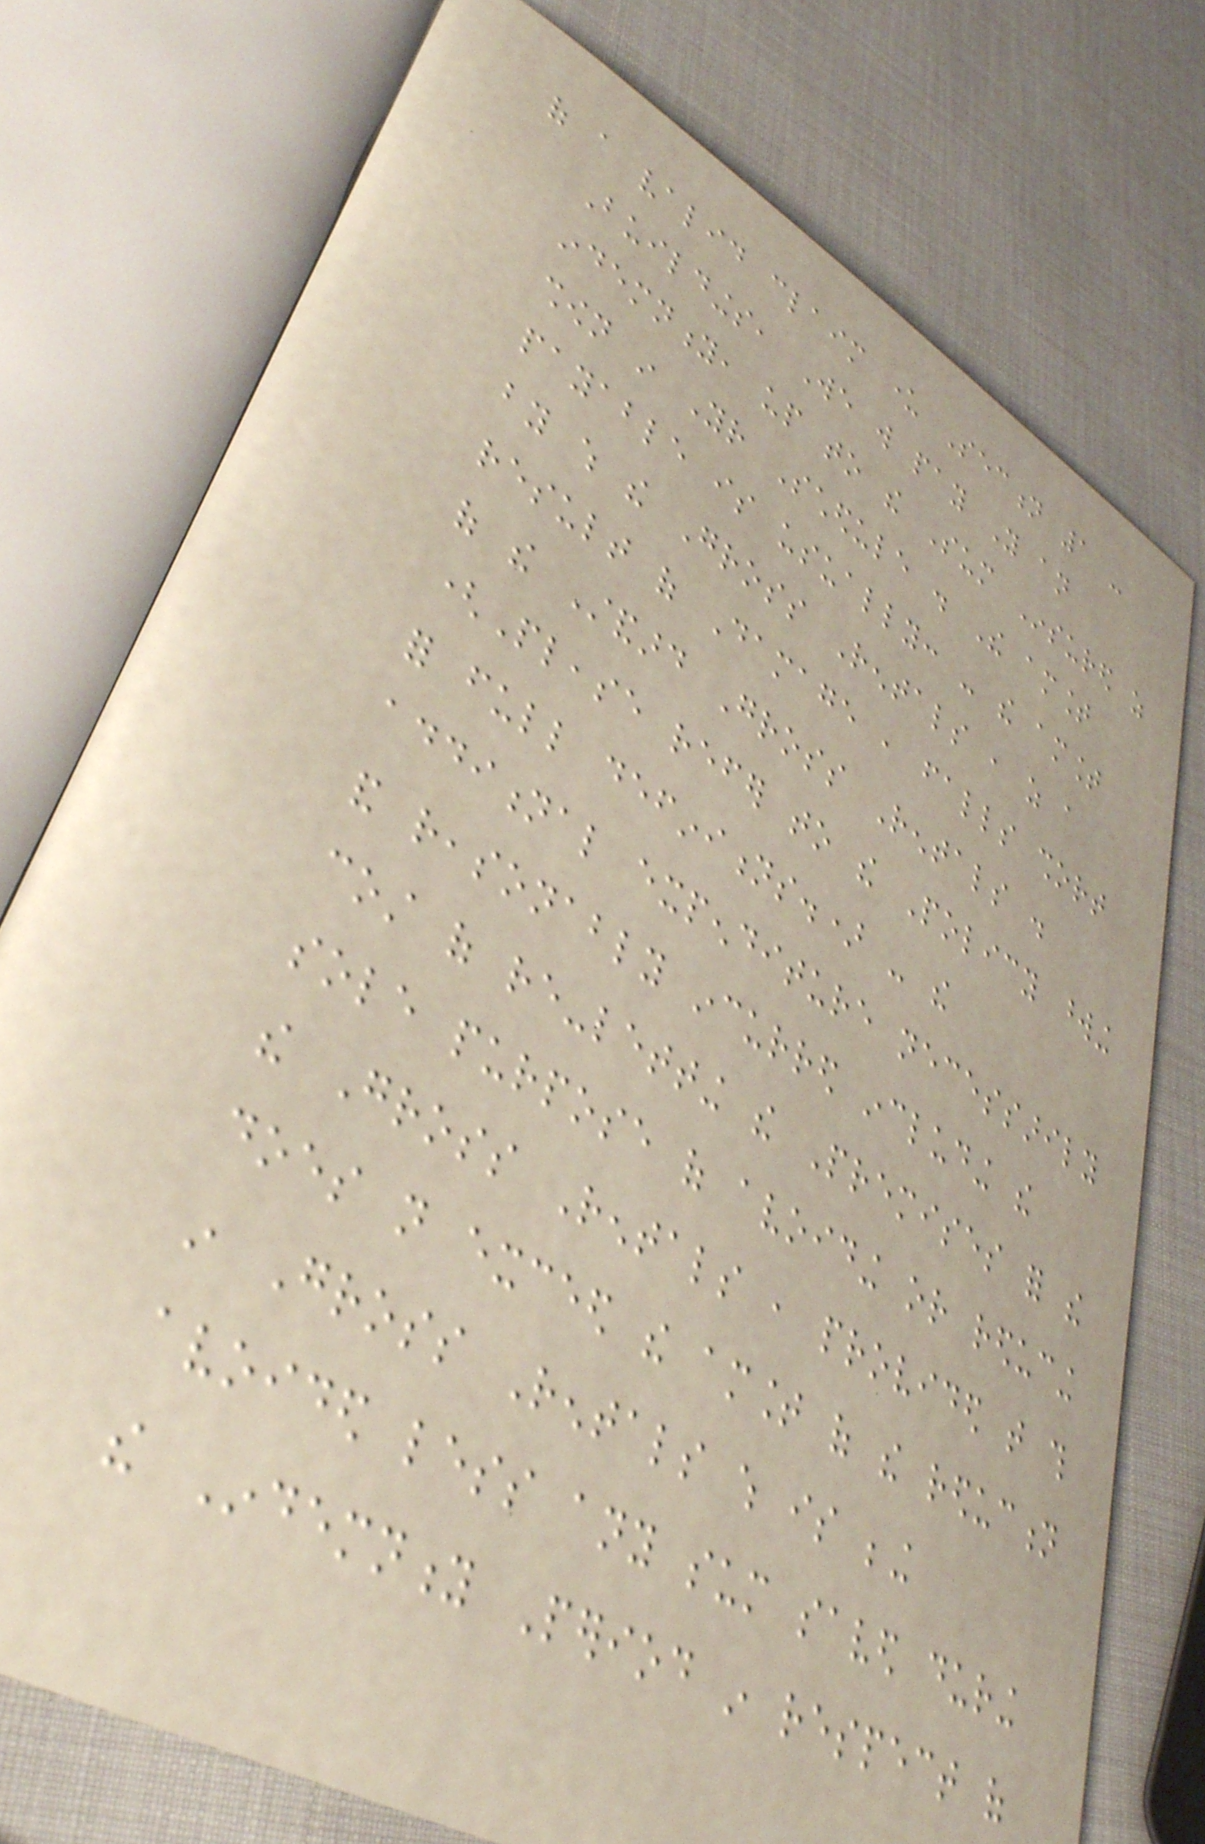of a valid claim under Section 1 -
Buildings, We will pay You an
indemnity, up to the Sum Insured as
shown in Your Schedule . The amount
payable is usually: - the amount
by which the Gross Rentals , as a
result of Damage , falls short
of the Standard Gross Rentals .
(Please refer to the Policy wording
for full definitions.) - the
additional expenditure necessarily
and reasonably incurred including the
cost of re-letting the Premises for the
sole purpose of avoiding or reducing
the Gross Rentals , provided that this
does not exceed the amount of the reduction
in Gross Rentals which is being
avoided less any sum saved during
the Indemnity Period in respect of
